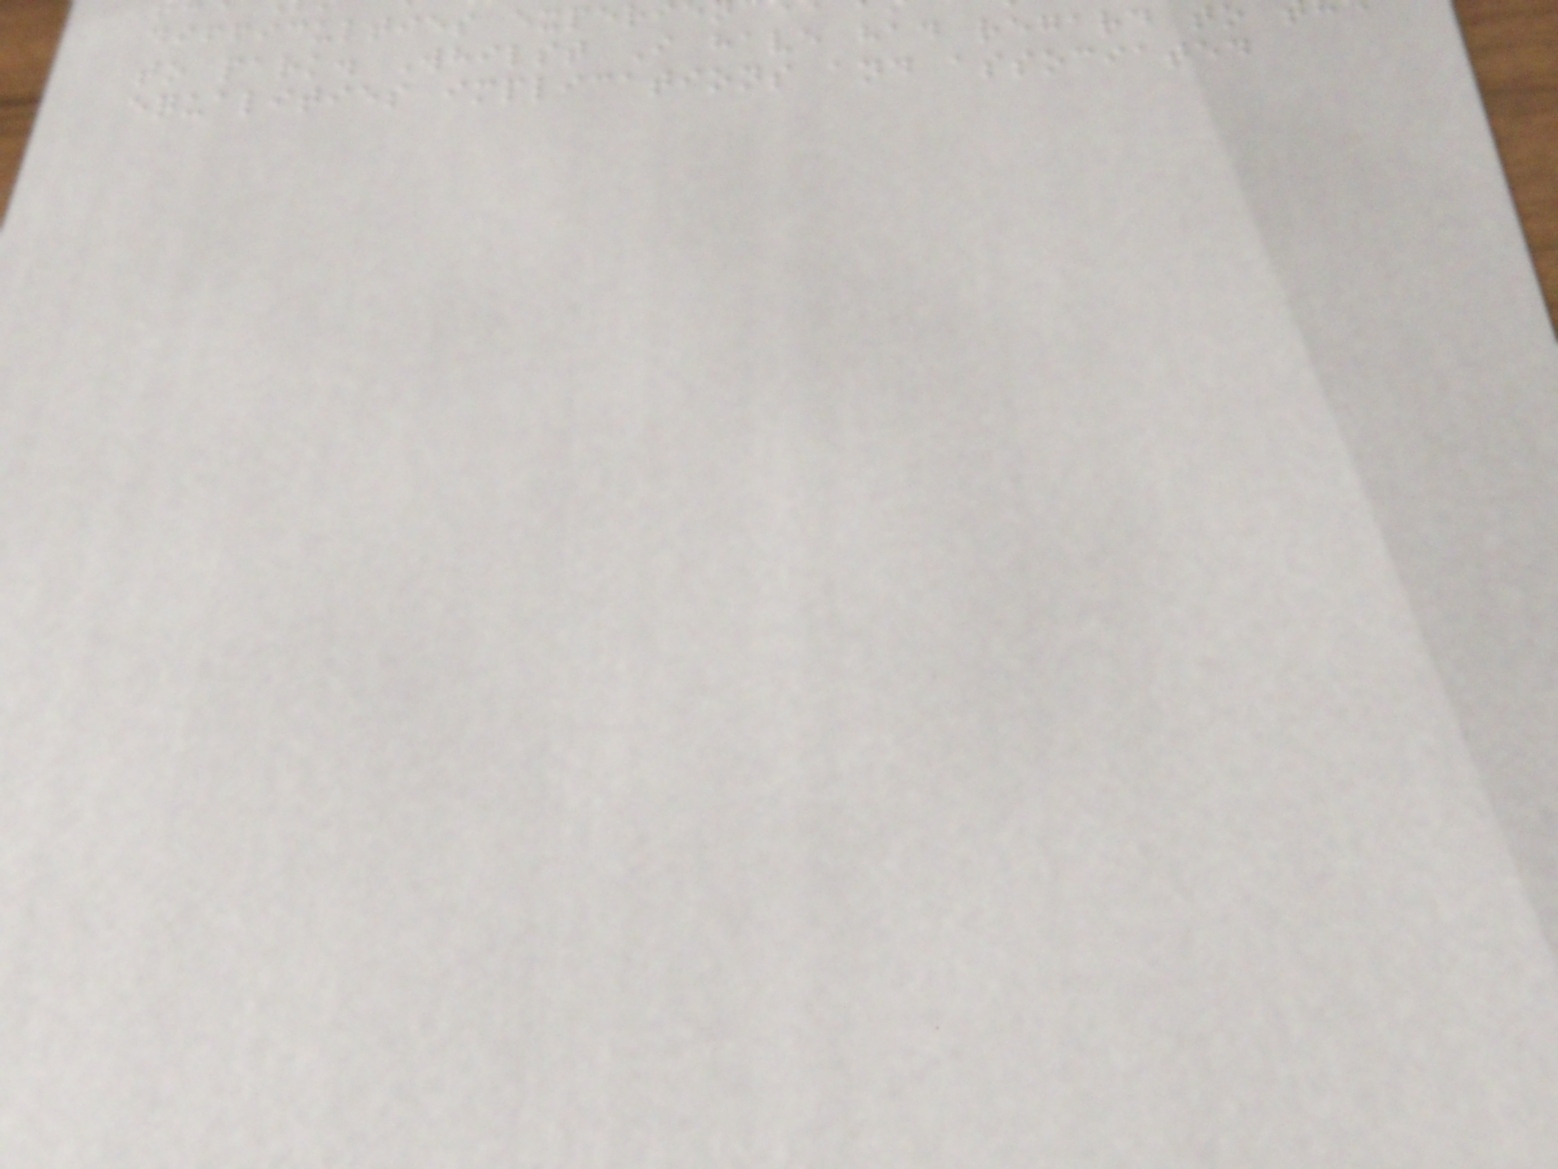difficulties experi
to park. Whilst I have had regard to
equalities implications and associated
